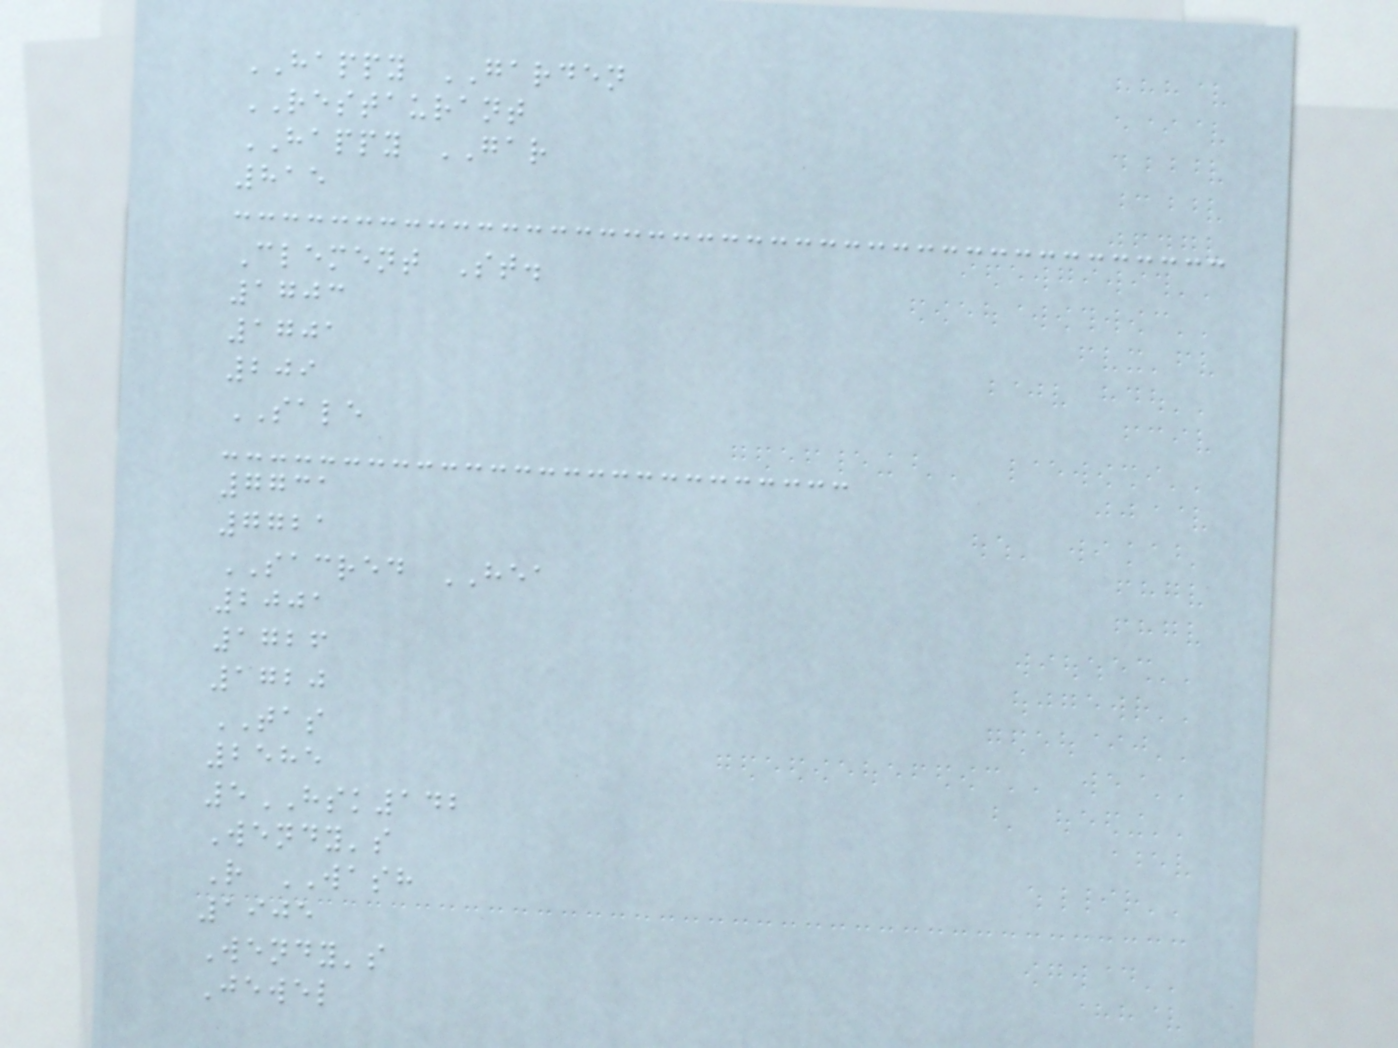HAPPY GARDEN
RESTAURANT
HAPPY GAR
815
Clement St.
1703
1701
209
SALE
7731
7721
SACRED HEA
2001
1726
1720
TAS
2585
5HSK142
Wendy's
R WASH
1905
Wendy's
Jewel
